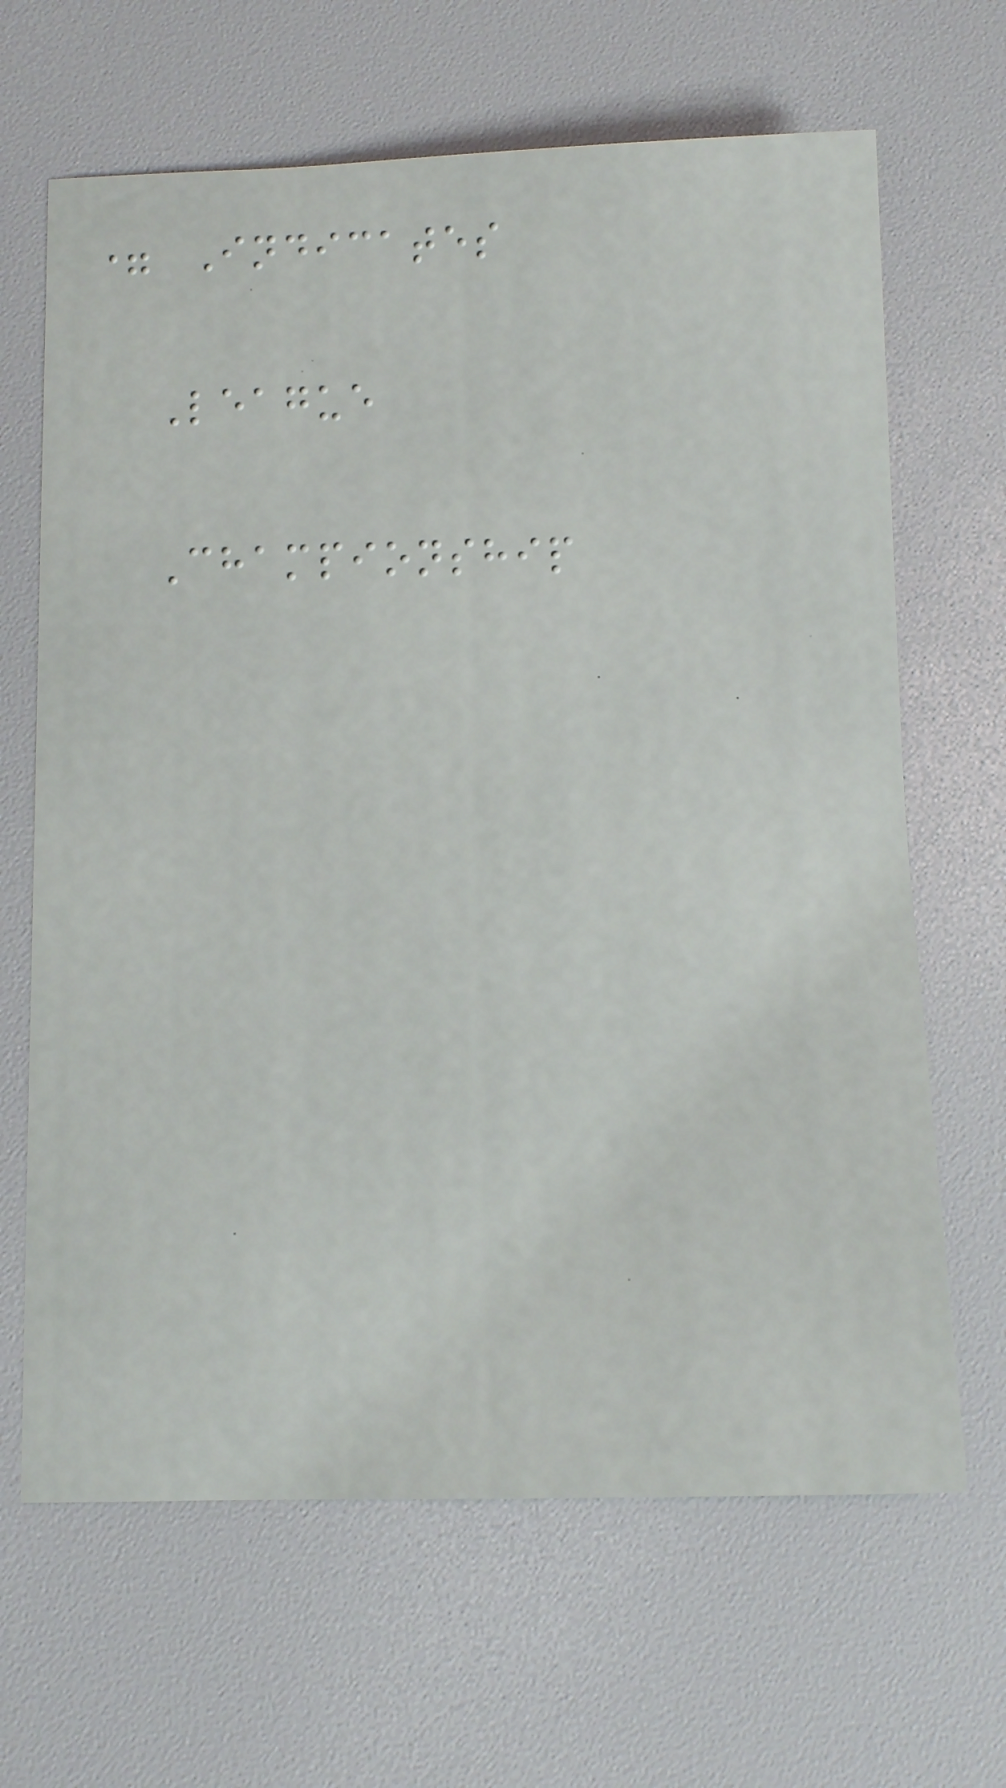= Indicates
League
Championship
